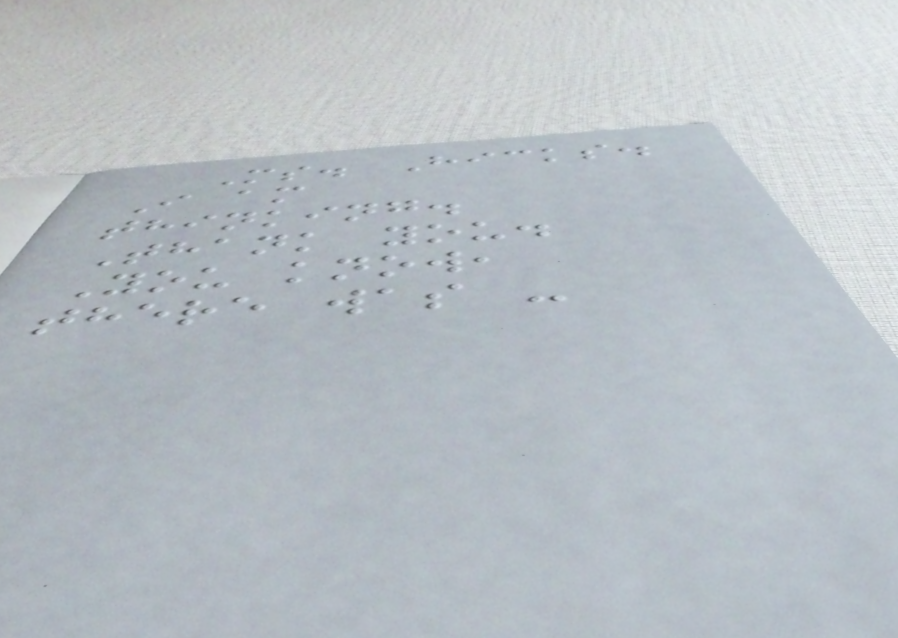Ms. Hicks.
I am
thinking.
Thank you.
You know,
there was -
